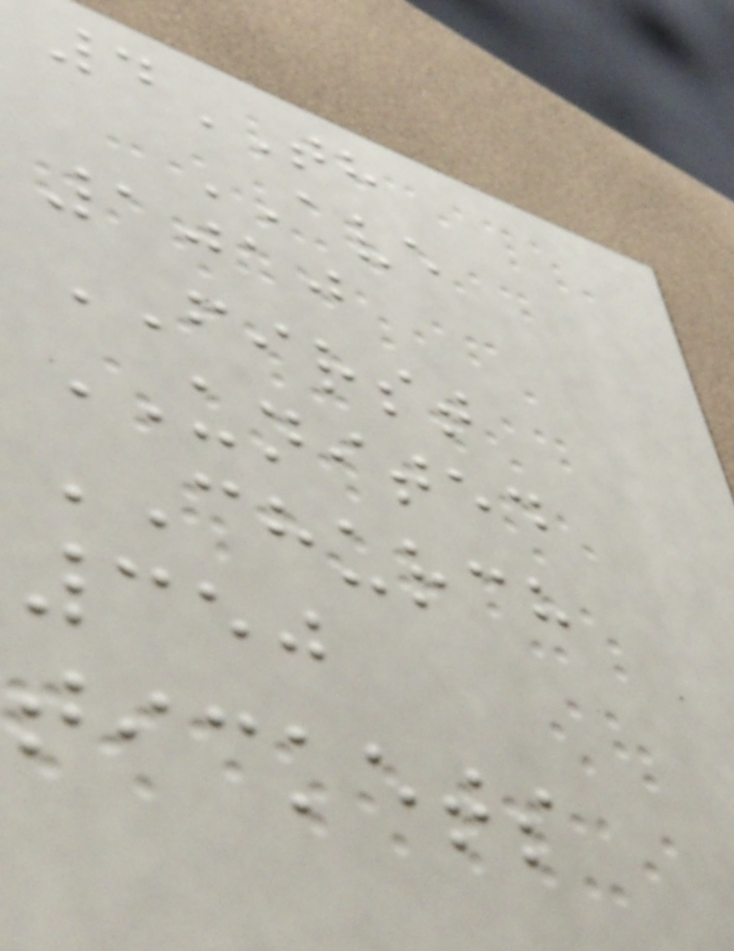4TH
AVE
1010
FIRST
UNITED
CHURCH
350
tickets
